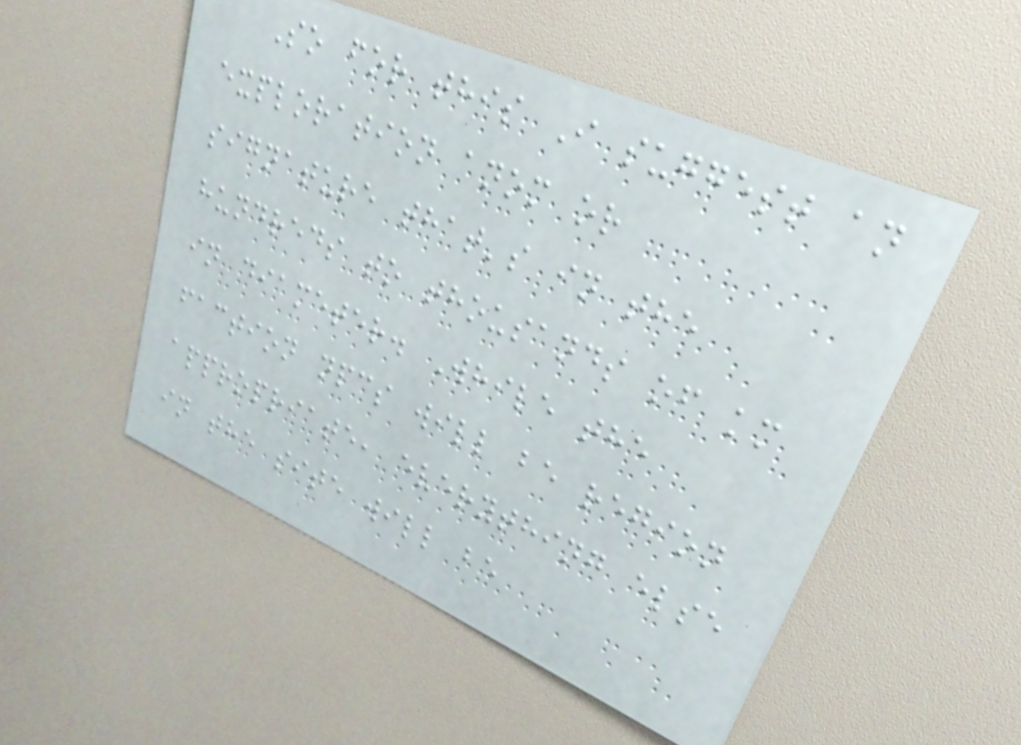So for this I suggest an
exploration anom or
signature that's in the
hundreds to thousands of km
in diameter. While the
faction npcs will be region
appropriate, everything else
in the site will be
